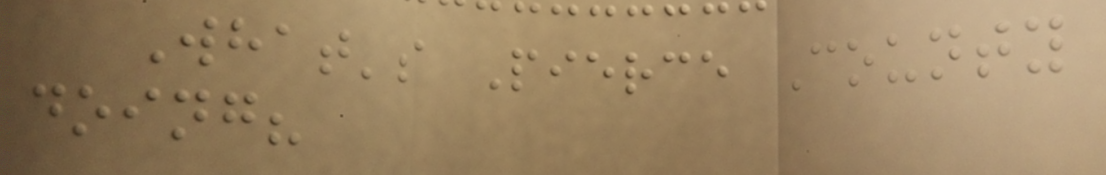What's Pierce County
doing?
